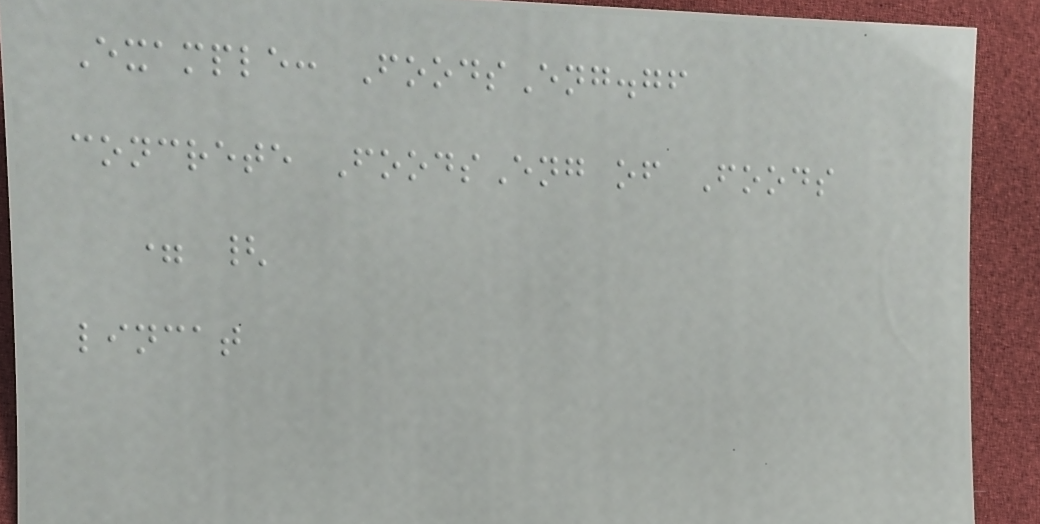Example: FoodsEng.gf
concrete FoodsEng of Foods
= {
lincat
